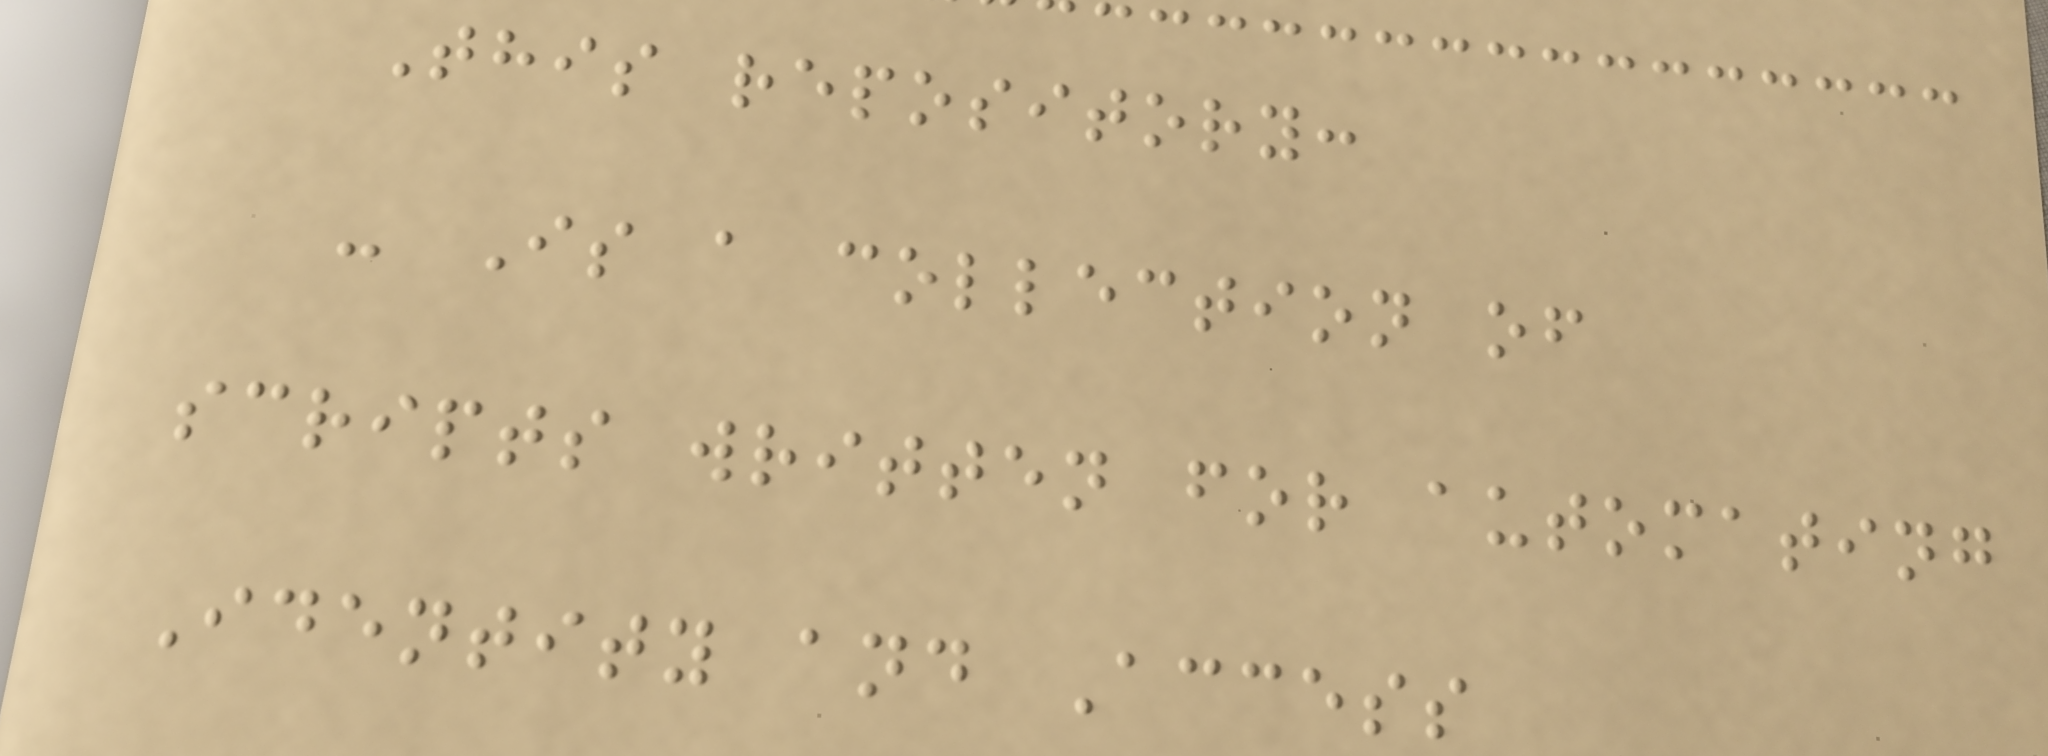This repository:
- Is a collection of
scripts written for automating
Identity and Access
